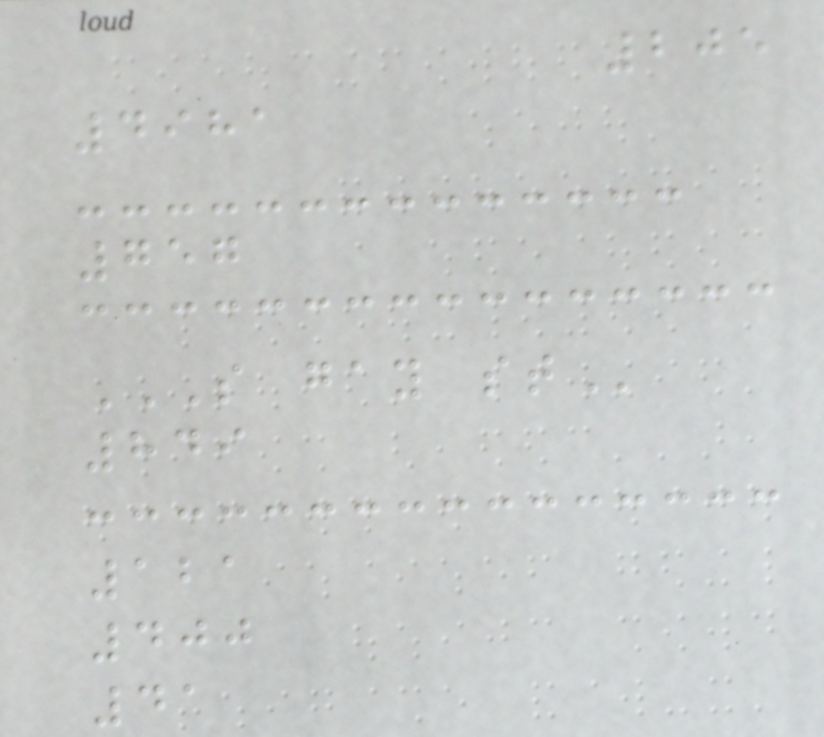205
4981
757
S GAY ST
849
121
400
41
